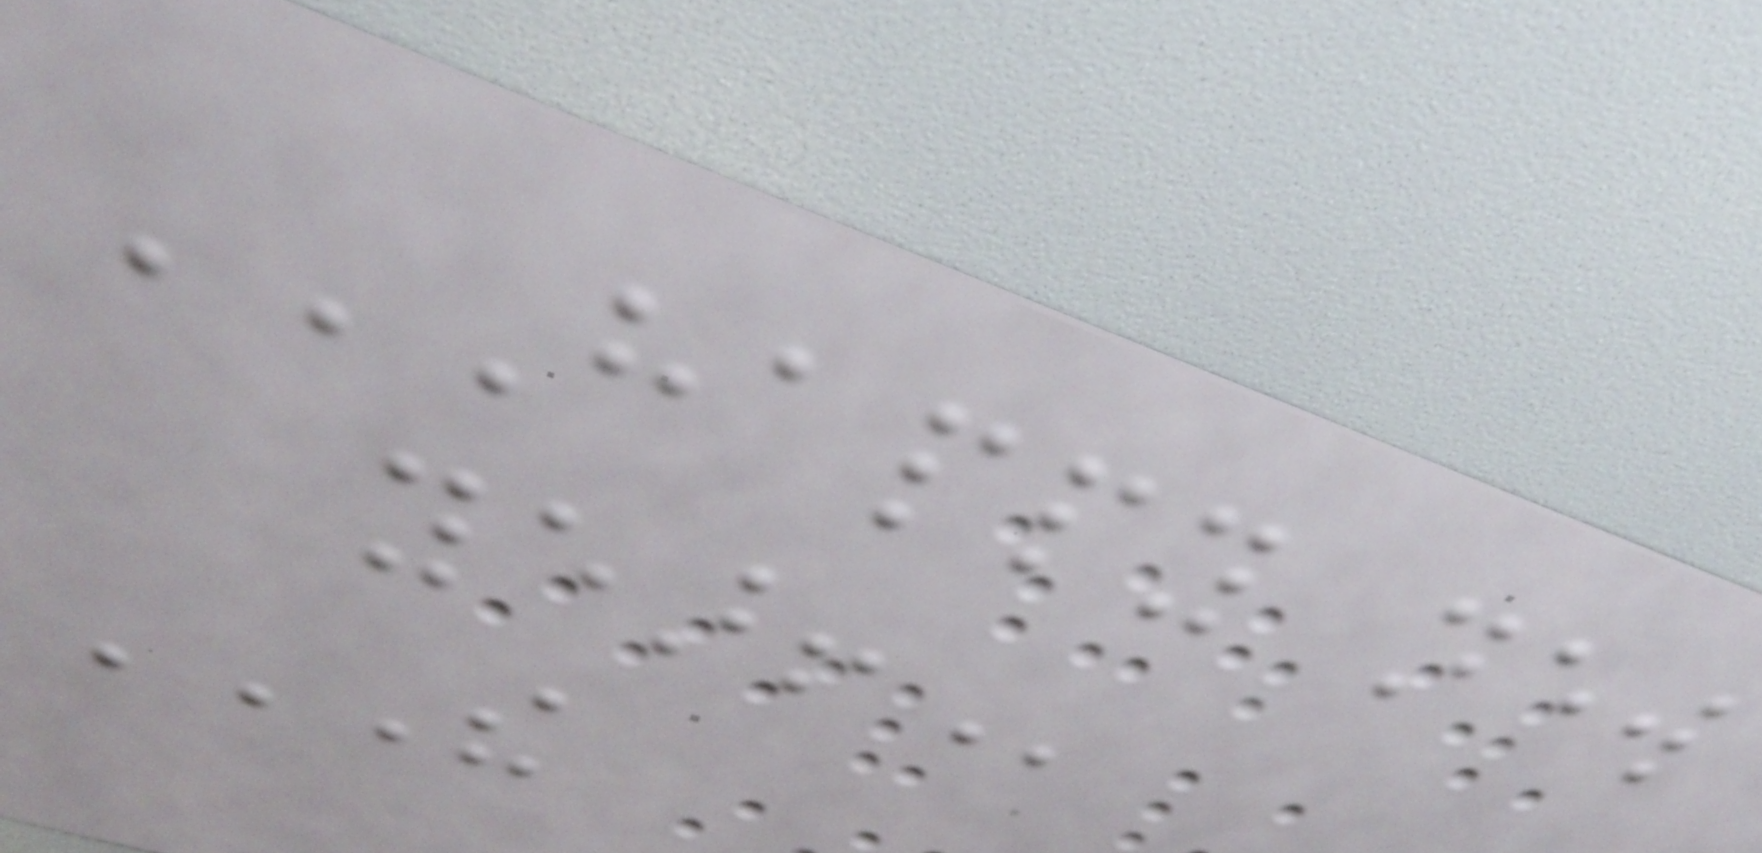HAPPY NEW
YEAR!
THE
